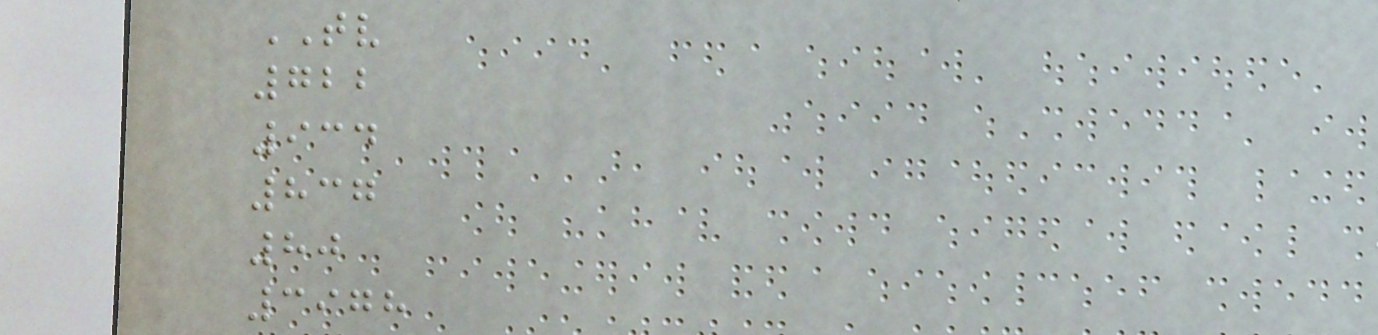TV
722
934
837
80
3978
